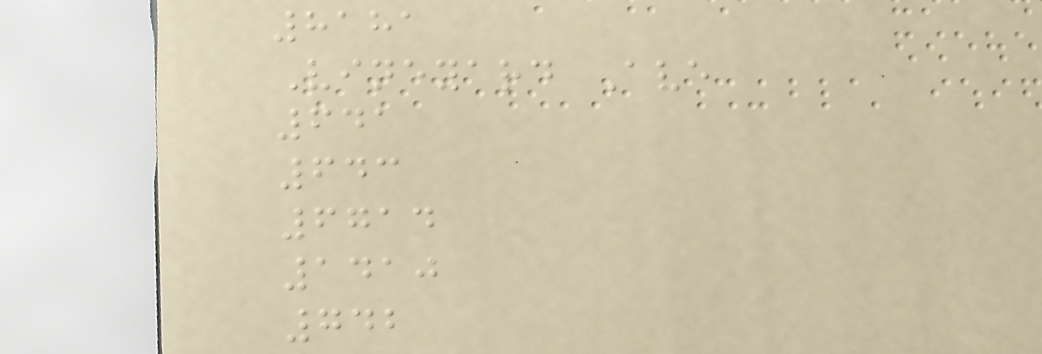8181
Vineyard Ave
641
643
6714
1410
742
